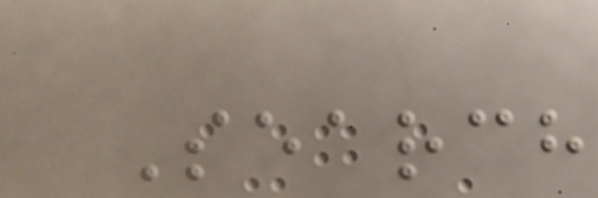Search
